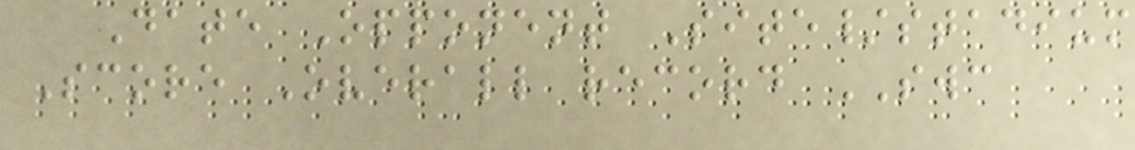Date Opponent Site/stadium
Score Overall record SWC
